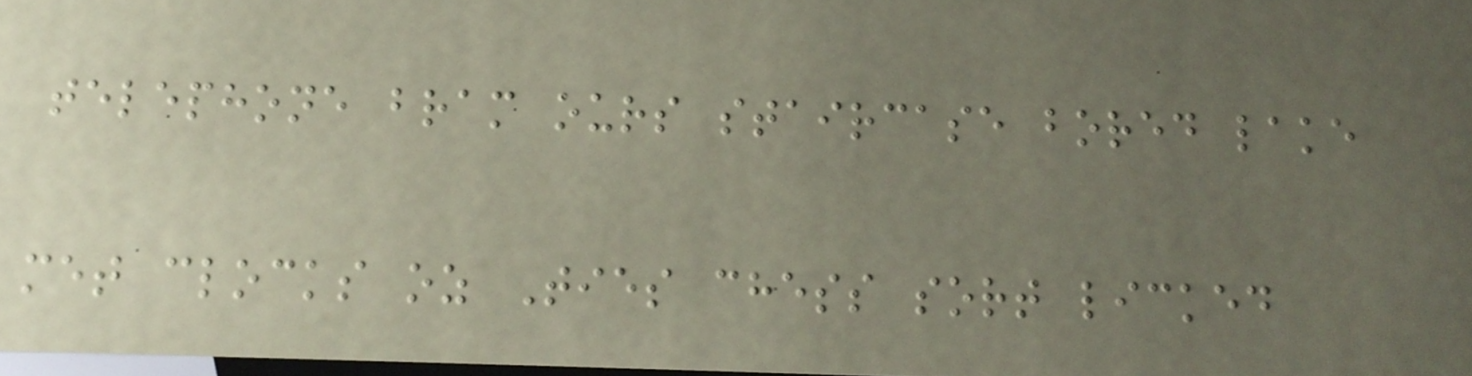telephone bram ours staircase bored lake
met clocks oz Ties chess sort licked
